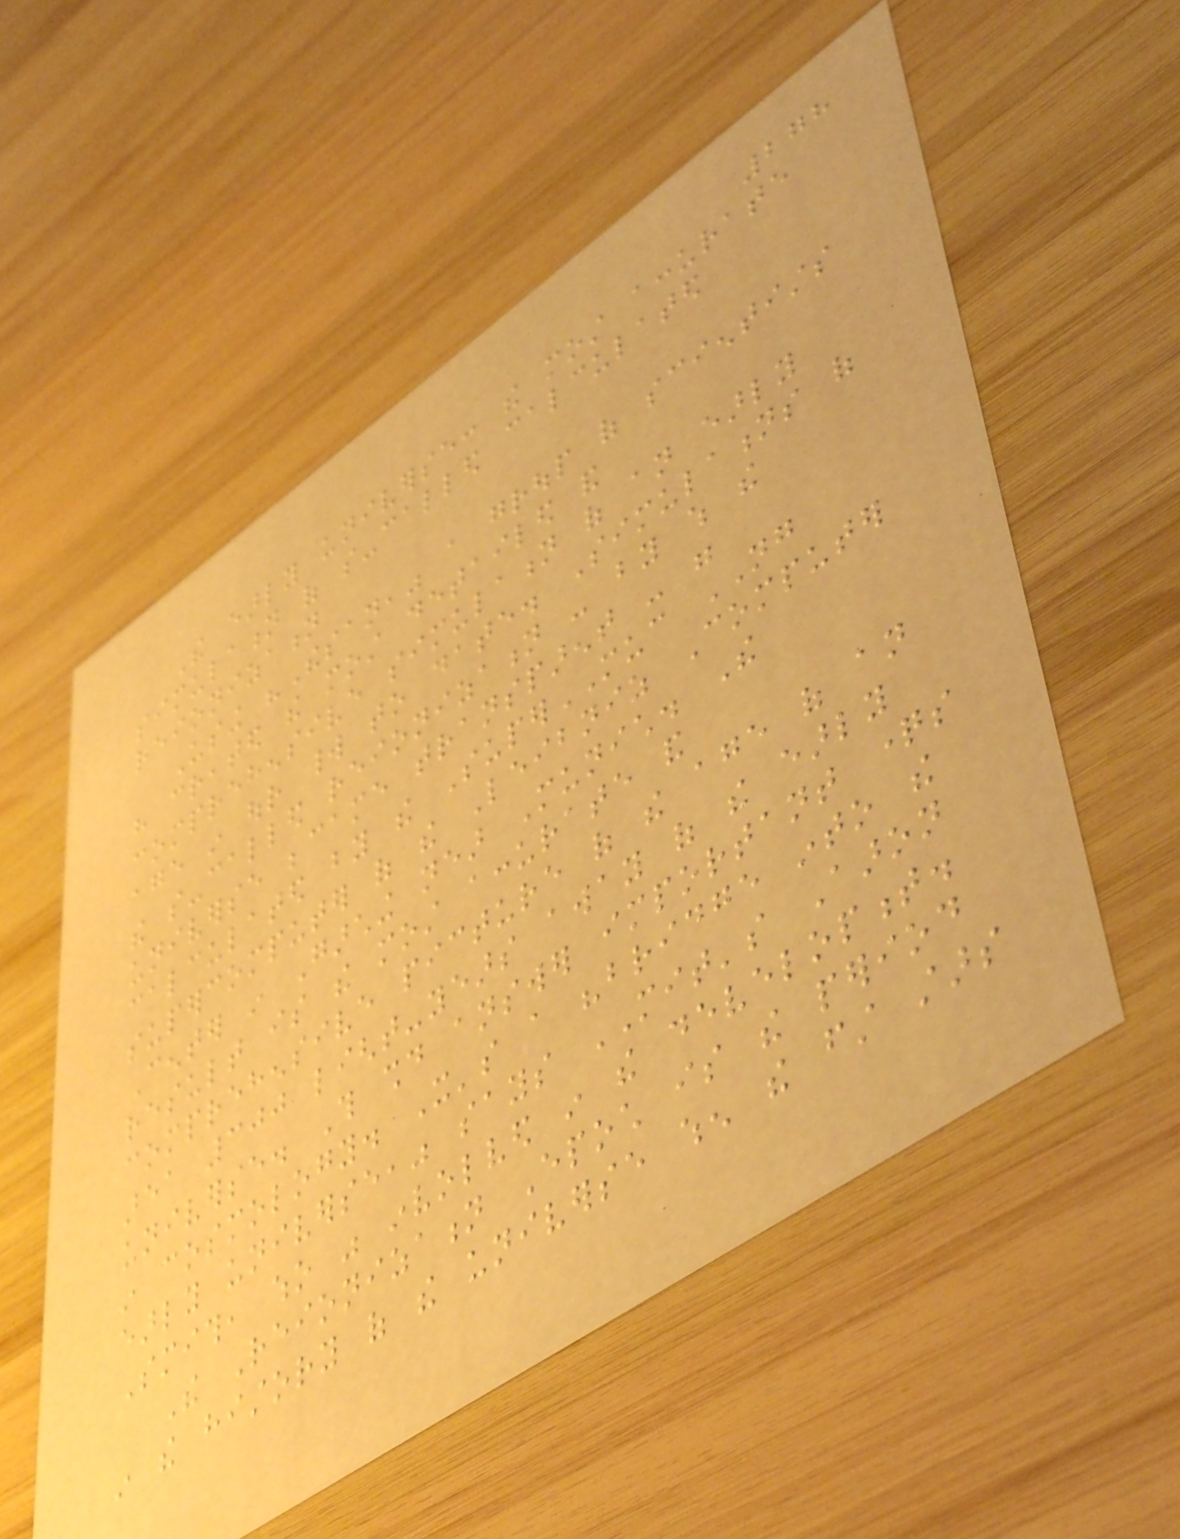278
The early universe: the most accurate
simulation of so-called calculated
reionization
Using "Thesan," a group of scientists
have created the most detailed and
comprehensive simulation of an early
age in our world to date. Simulations of
the so-called reionization - by which the
universe became transparent - were
calculated by the SuperMUC NG
supercomputer of the Leibniz Computer
Center in Garching near Munich. The
result is the most accurate and
comprehensive picture of the age of an
area 300 light-years away of the early
universe. This should answer important questions
in cosmology. It's a "bridge into the
early universe," says MIT's Aaron
Smith, who was involved in the development.
The Reionization Epoch is the period
in the history of the universe when the first stars
